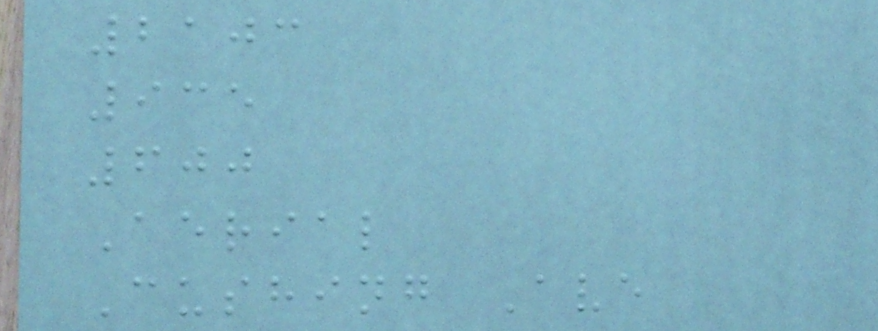2103
935
600
Aerial
Cushing Ave
